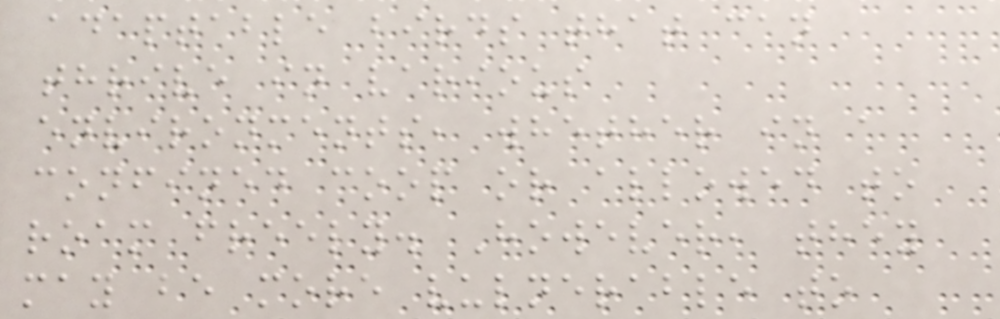adaptable birds that can
thrive in various
environments, whether in a
confined coop or allowed to
roam freely. However, they
may be more vulnerable to
